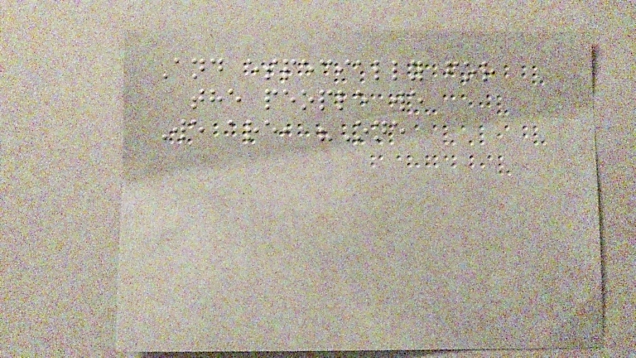And especially for
the people we
We are, "One
